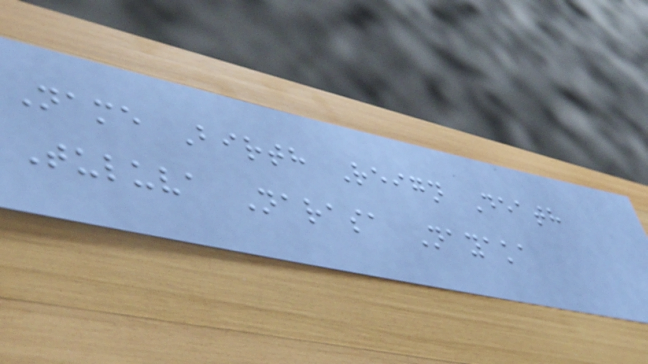Name Birth Reign Death
Tuluva Narasa Nayaka
